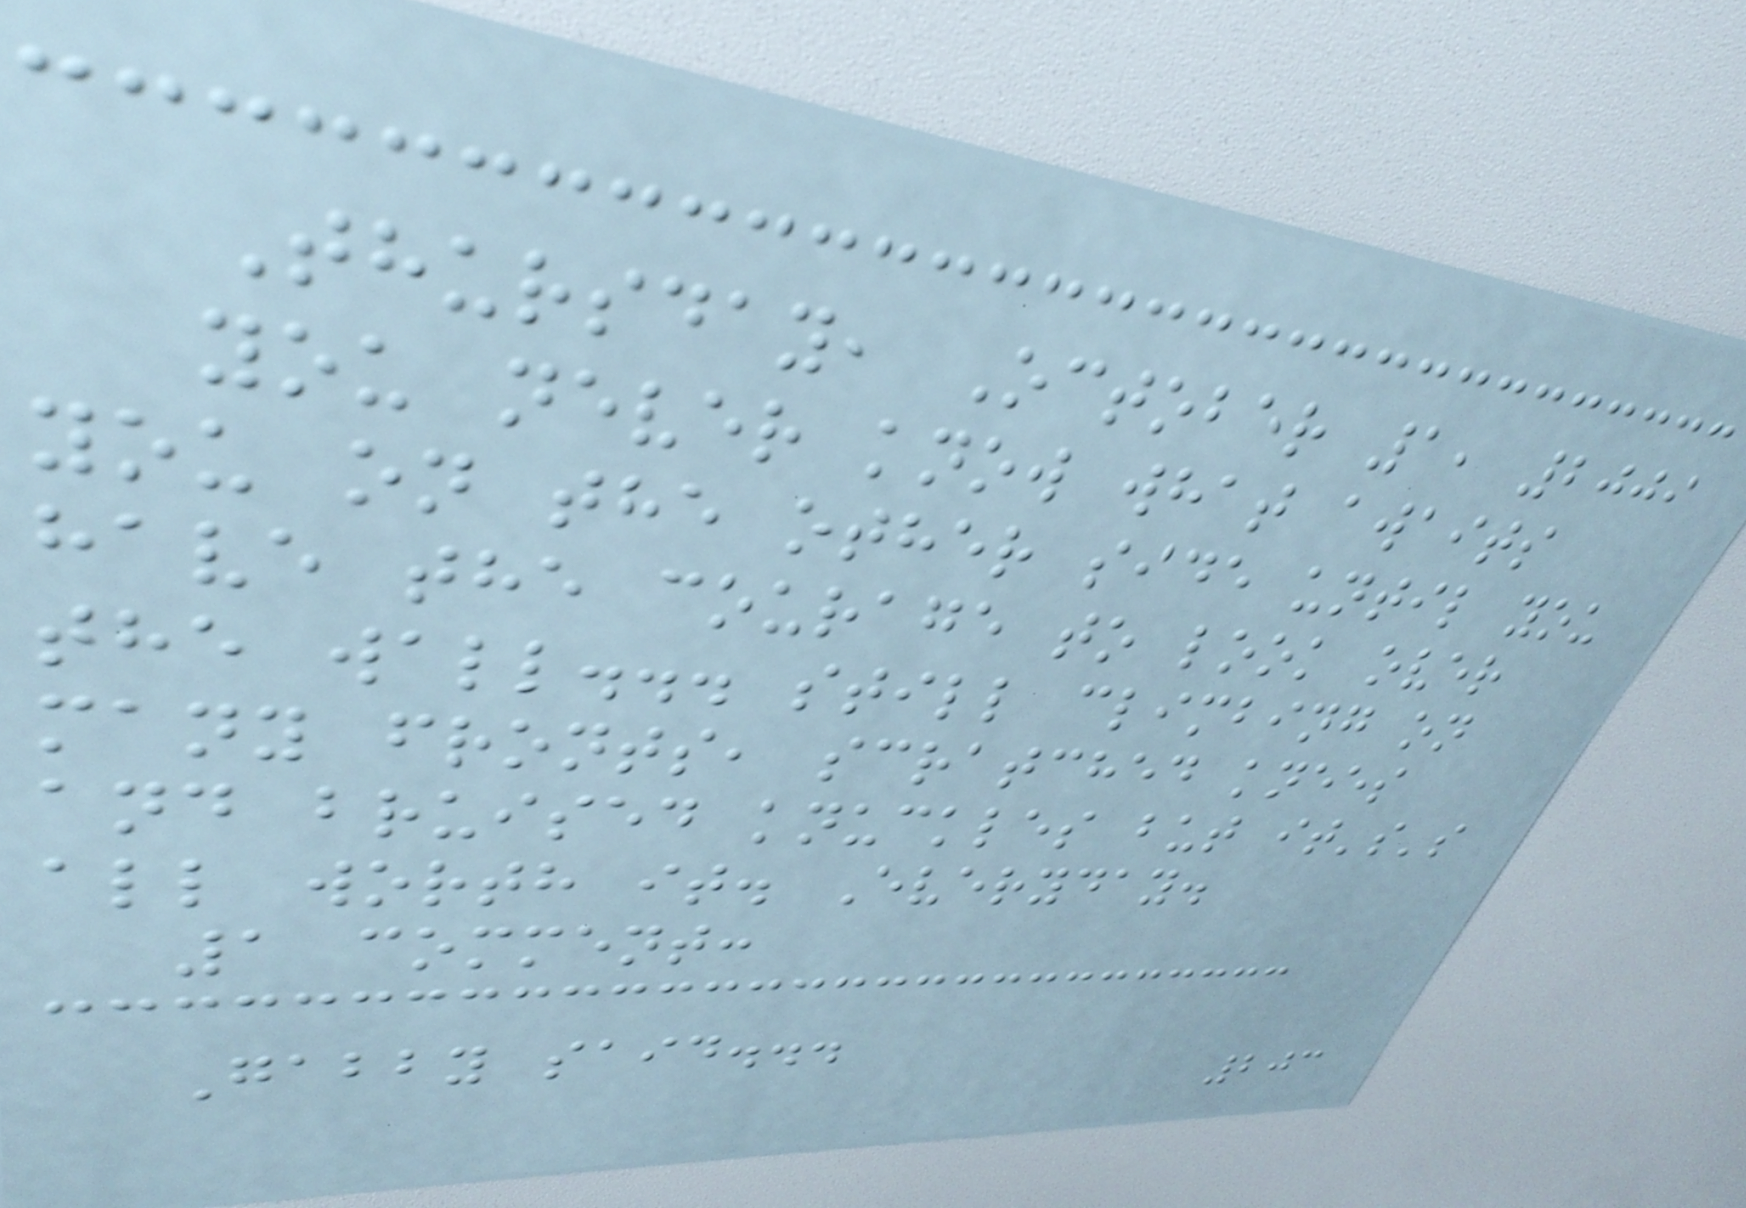Thursday, October 1, 2009
you never know what awaits
you on the other side until you
have the courage to look over
the wall... still climbing on
many fronts, scratched knees
and bruised knuckles but it's's
all worth it. Everyday.
1 comment:
Gabby said...
203
